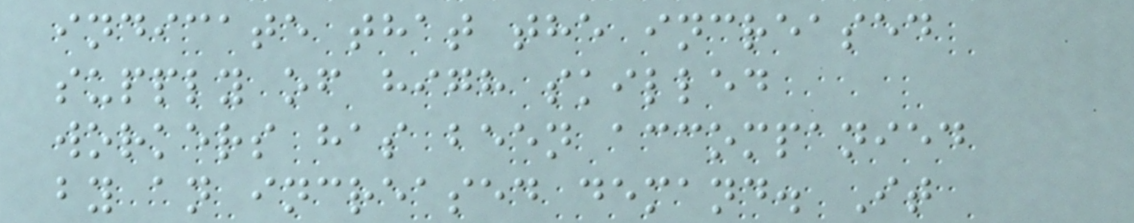indicate that the increased
supply of high skilled
workers has been accompanied
by an increased demand. It
